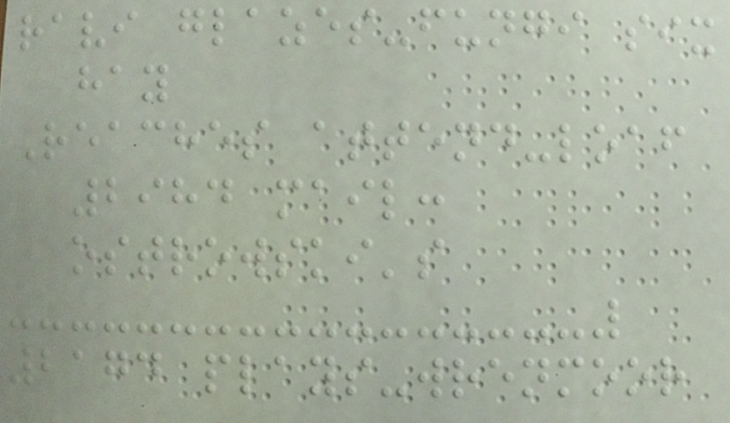ravi glazes-fungi six
hay
Reaches attend-loaf
2984 mail:
ostrowski's
2174 plays-wrenmoor
